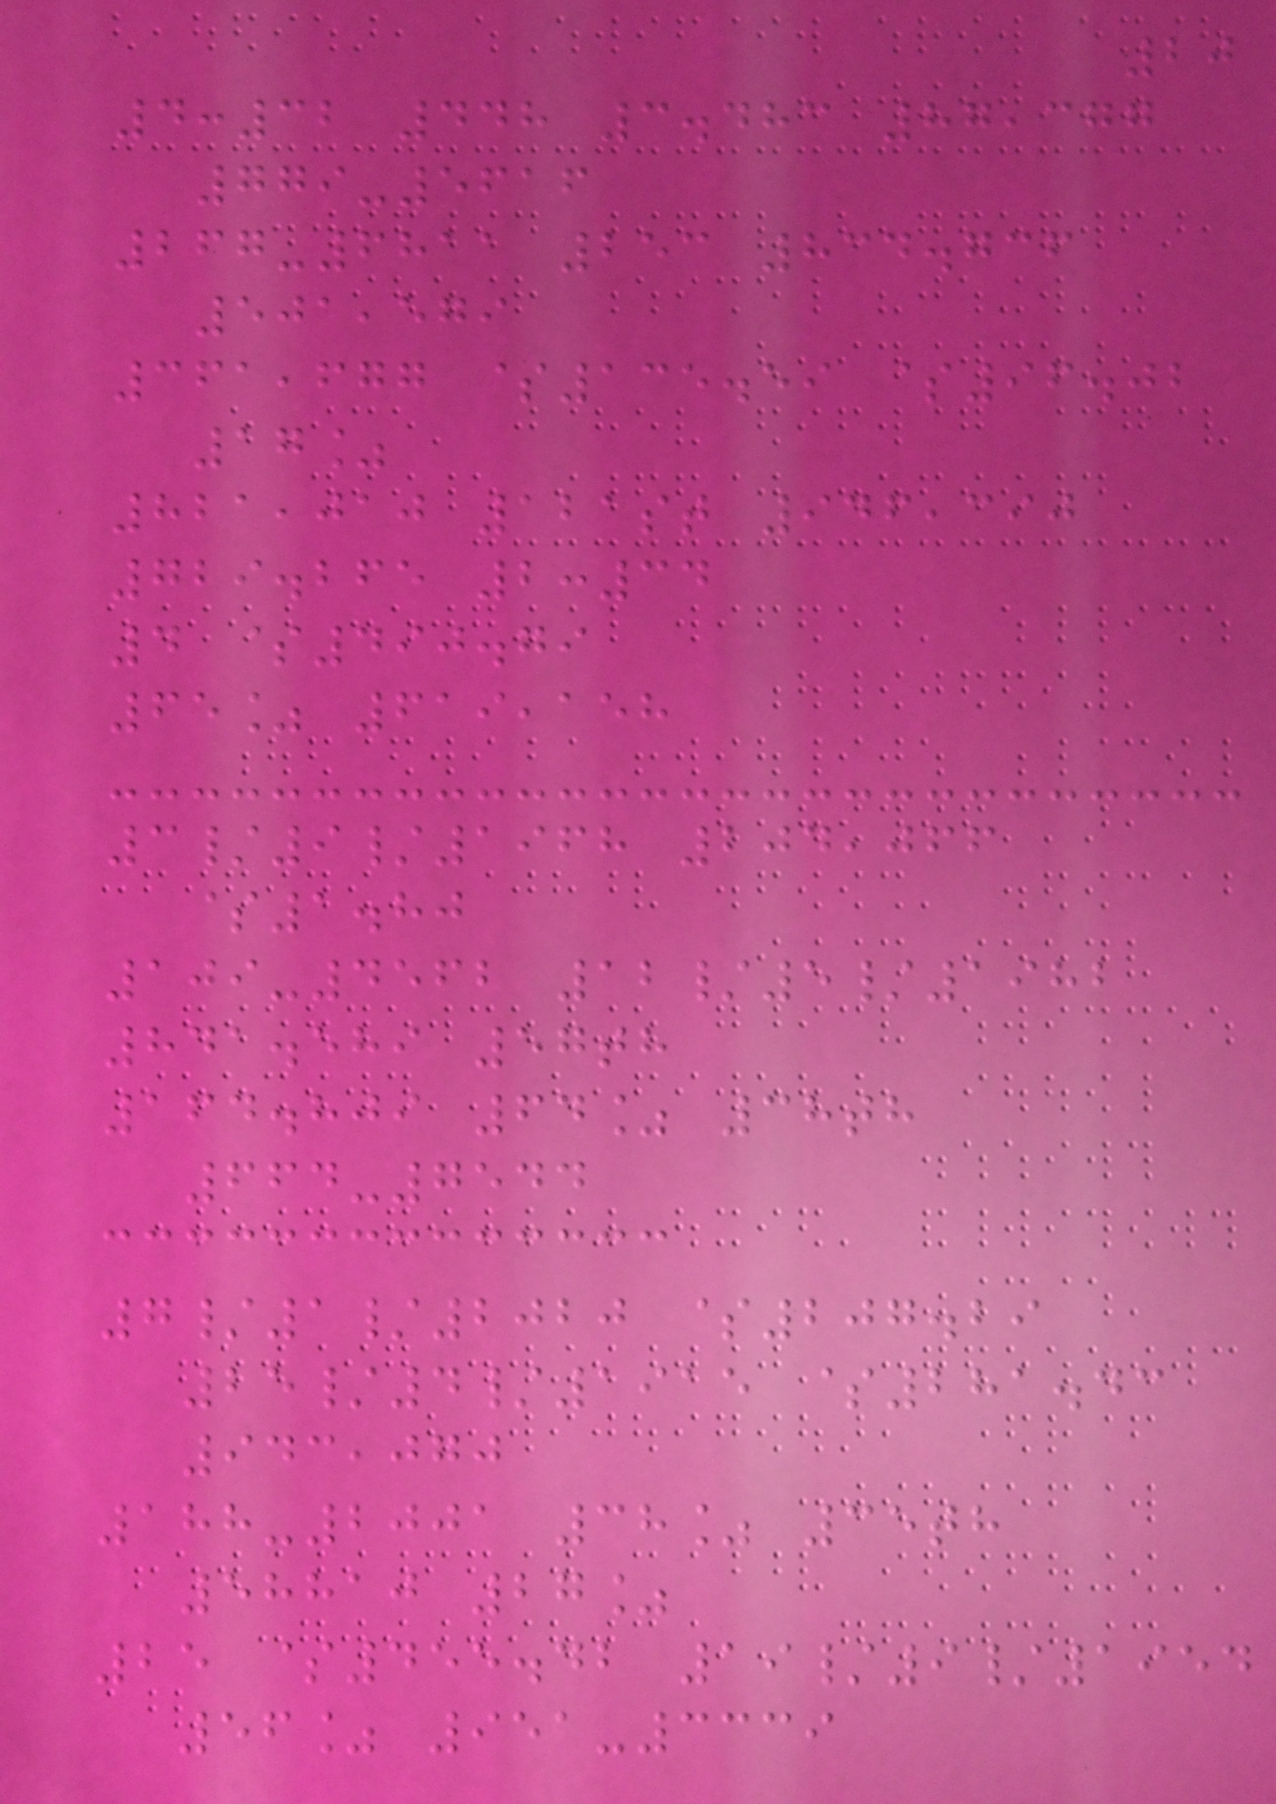20
4:32 448 3.483 87,377
779-5616
267-6811 253 834.736
501,579
361,677 $135.59 $96.02
17%
821,010 121st 946,390
729.265 2:34
4 $490.79
65% 619,158
3/9/1968 204,066
$1.80
109-4562 12/5/1982
841.589 57th
164.809 64% 38th
664-7544
7/1/2020 $207.29
25/4/1915 $281.43
943,070
188-2001 38% 35th
58810 27%
25 $455.42 19/9/1954
56% 951-3339
